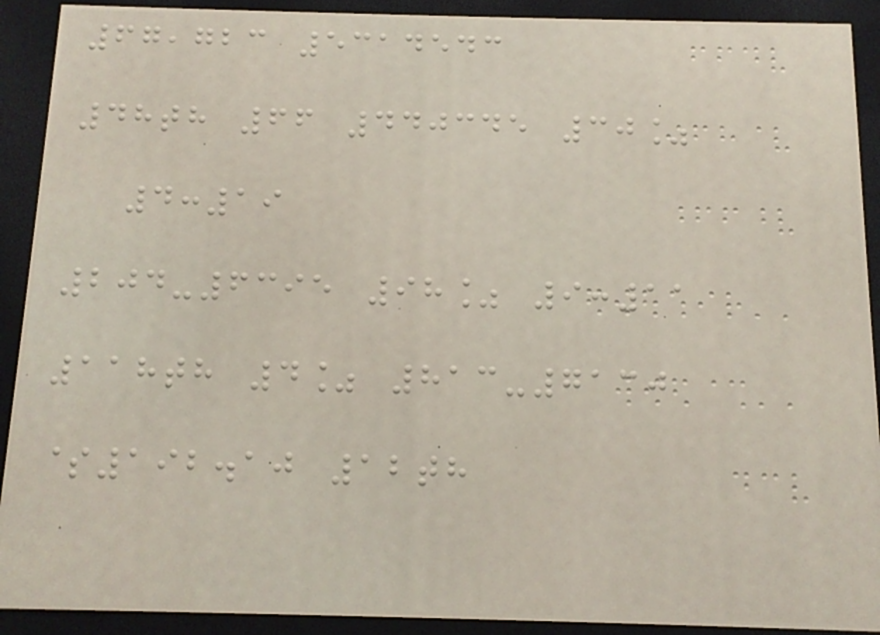67,723 5314543
48th 66 440345 30%
4:19
204-6395 98% 9:11
118th 4% 813-7130
$192.10 12th
